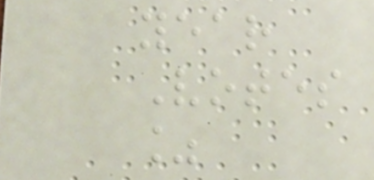year
Votes
%
